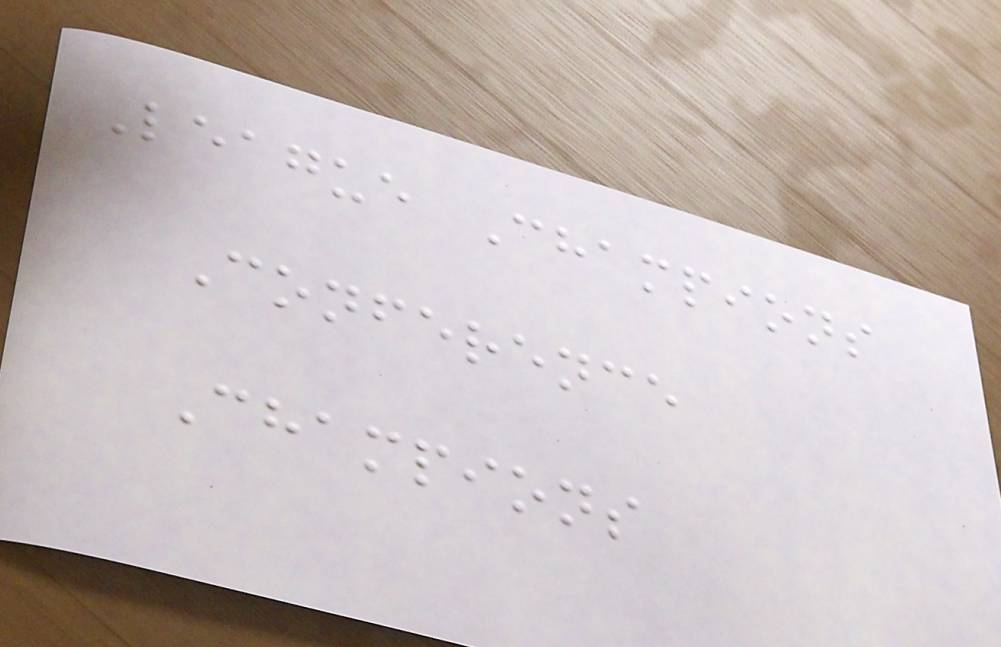League Champions
Conference
Champions
